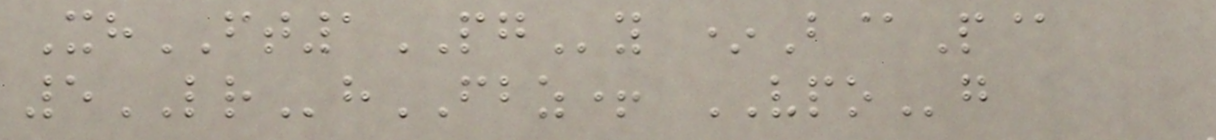XhFT1PGy *B@P@
5LRhFBZ+ VPOg
